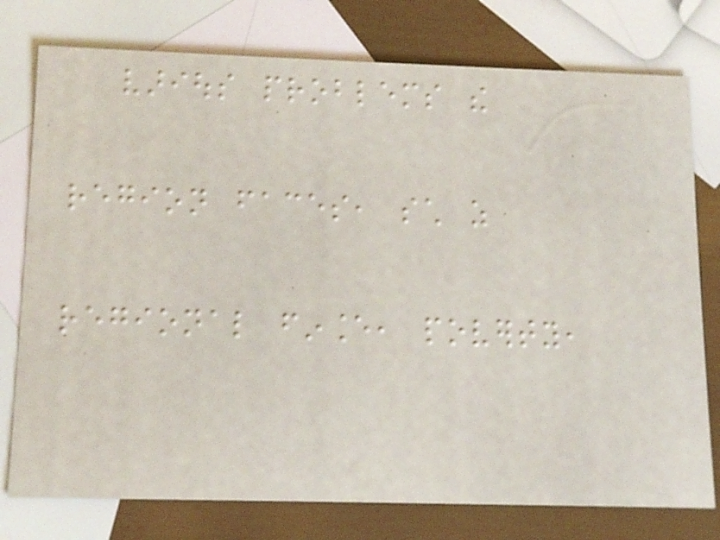various problems the
region faces, such as
regional finance, poverty,
